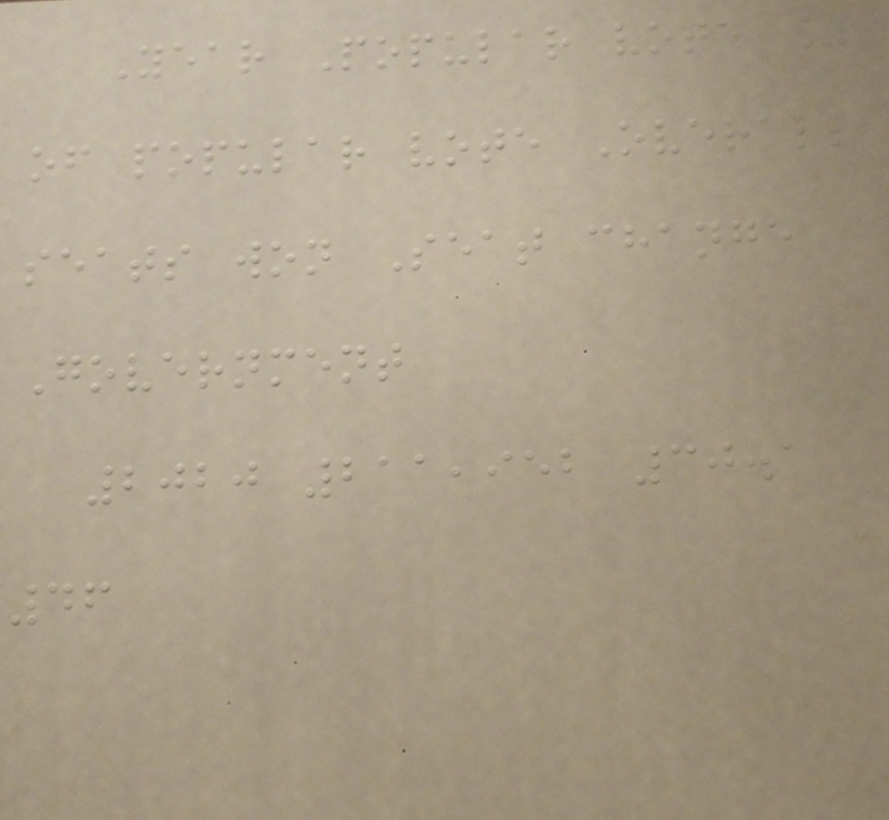Year Popular vote %
of popular vote Overall
seats won Seat change
Government
2020 211,952 30.1
46
